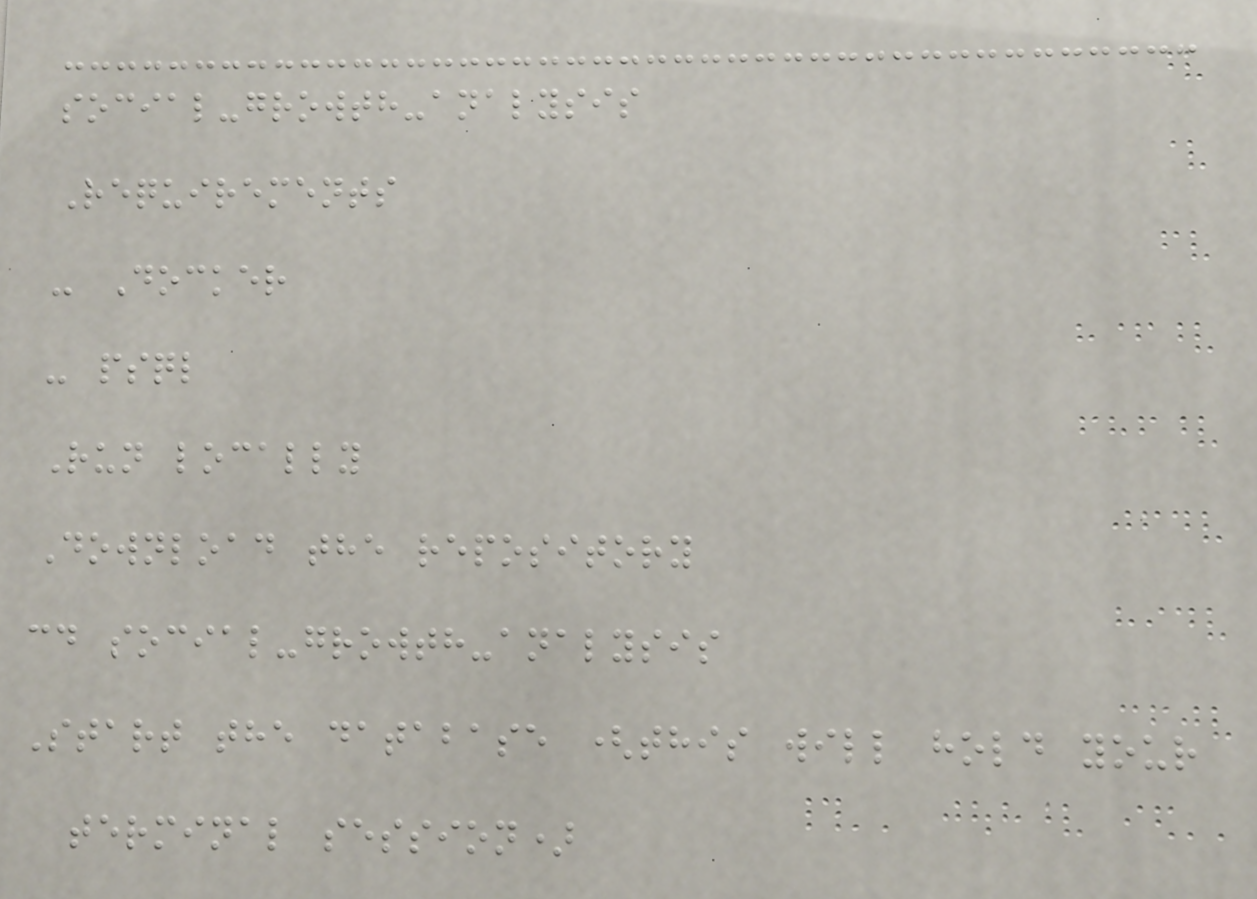social-growth-analysis
Requirements
- Docker
- psql
Run locally
Download the repository
cd social-growth-analysis
Start the database (this will hold your
terminal session)
